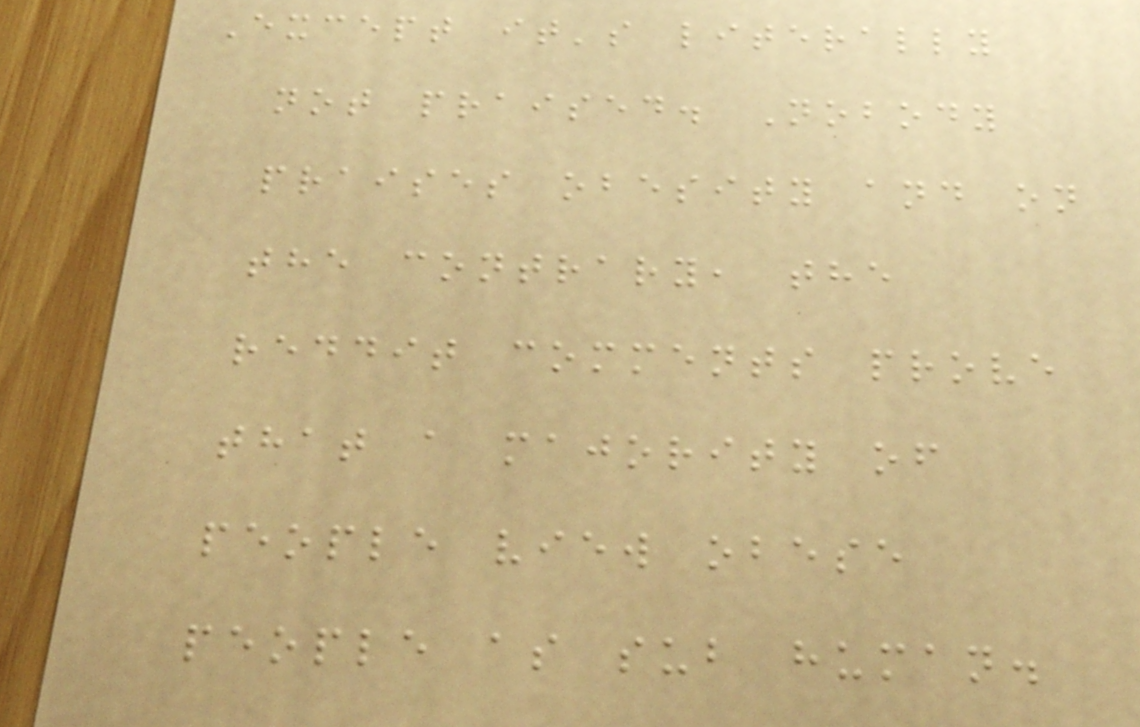Except it's literally
not praised. Nobody
praises obesity and on
the contrary, the
reddit comments prove
that a majority of
people view obese
people as sub human.
